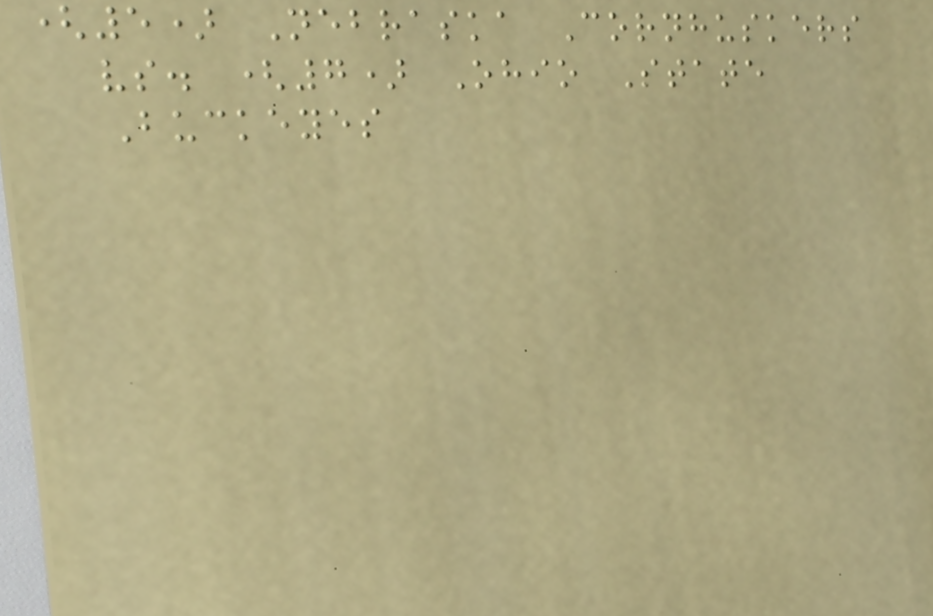(5) Nebraska Cornhuskers
vs. (7) Ohio State
Buckeyes
